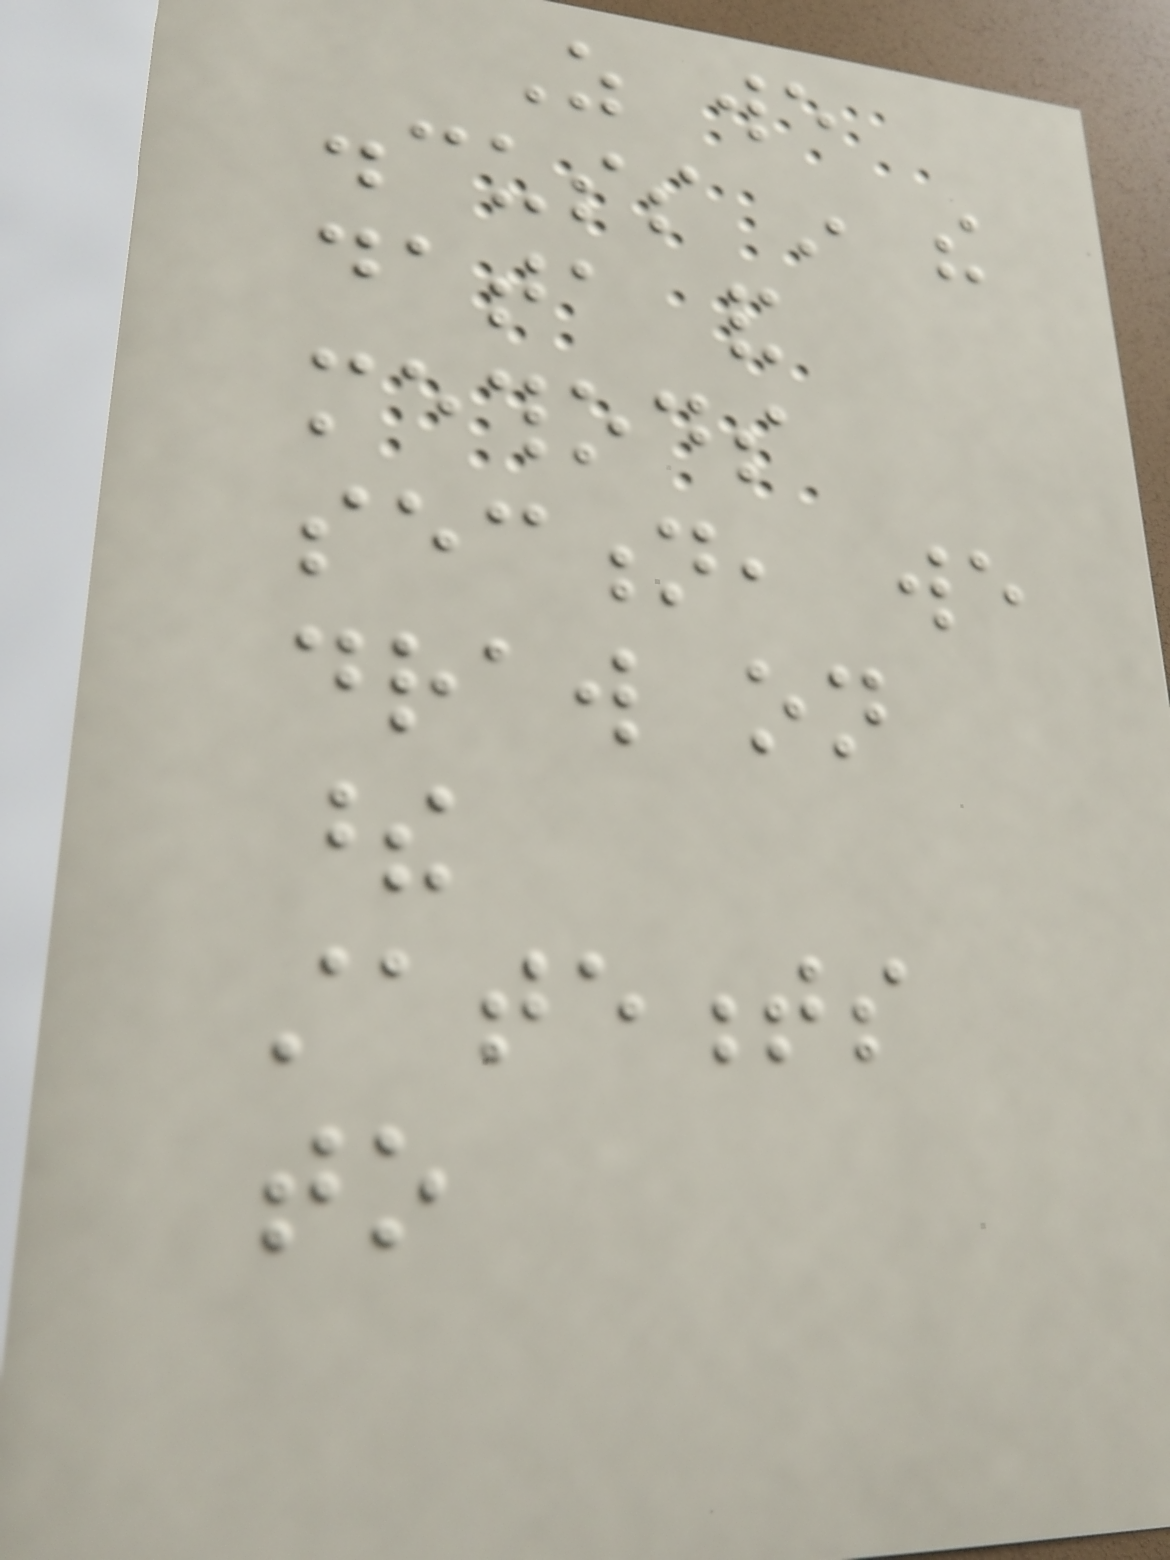As we
discuss in the
data and
methods
section, we
draw on
these
statements
to
